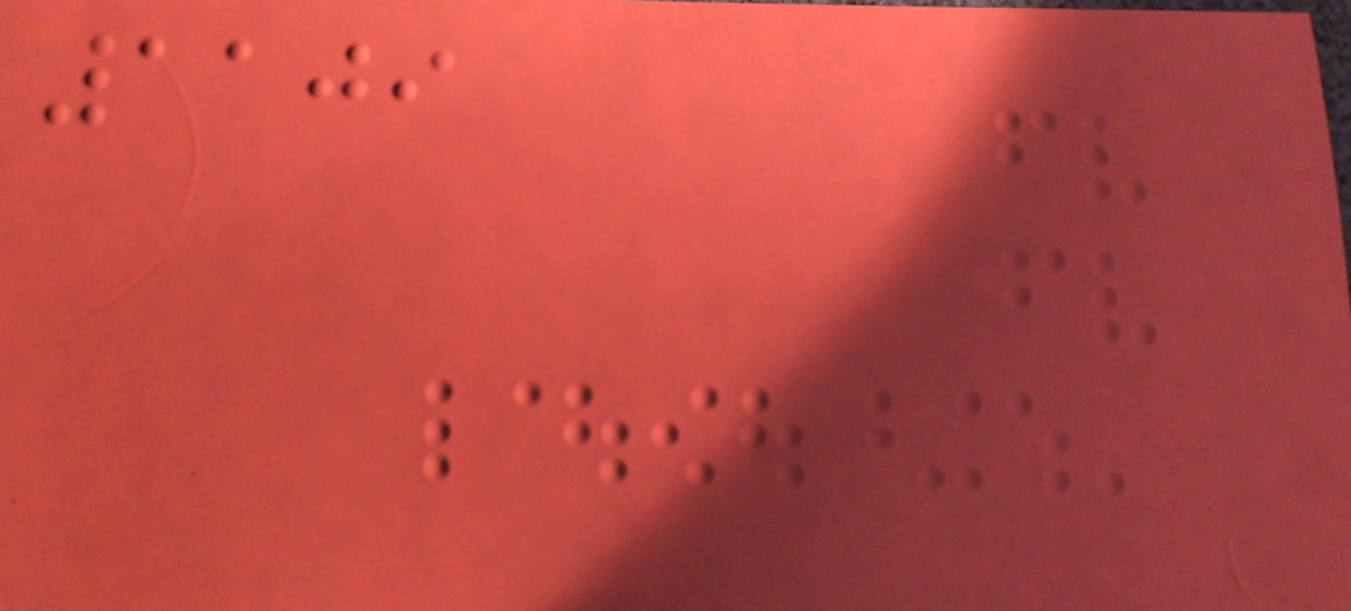1109
